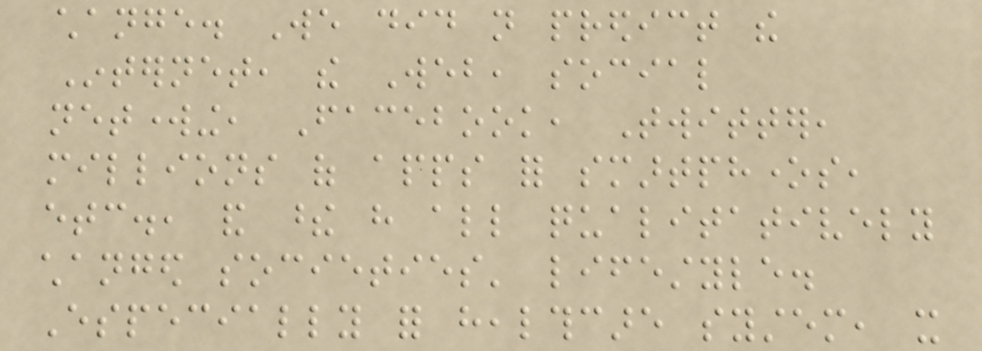change. We did not predict the
Internet, the Web, social
networking, Facebook, Twitter,
millions of apps for smartphones,
etc., and these have all qualitatively
changed societies' lifestyle.
Especially for healthcare system, it
